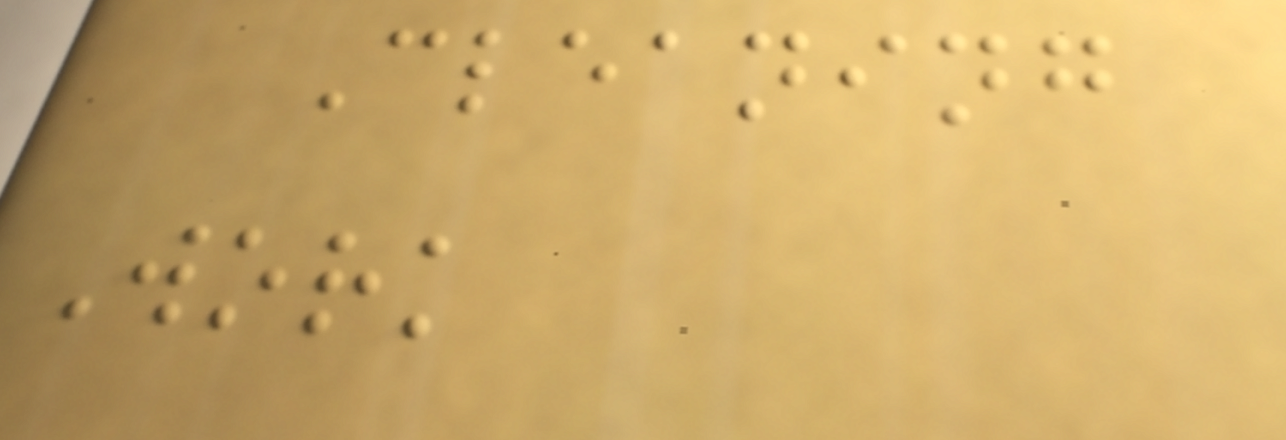Cleaning
Work
